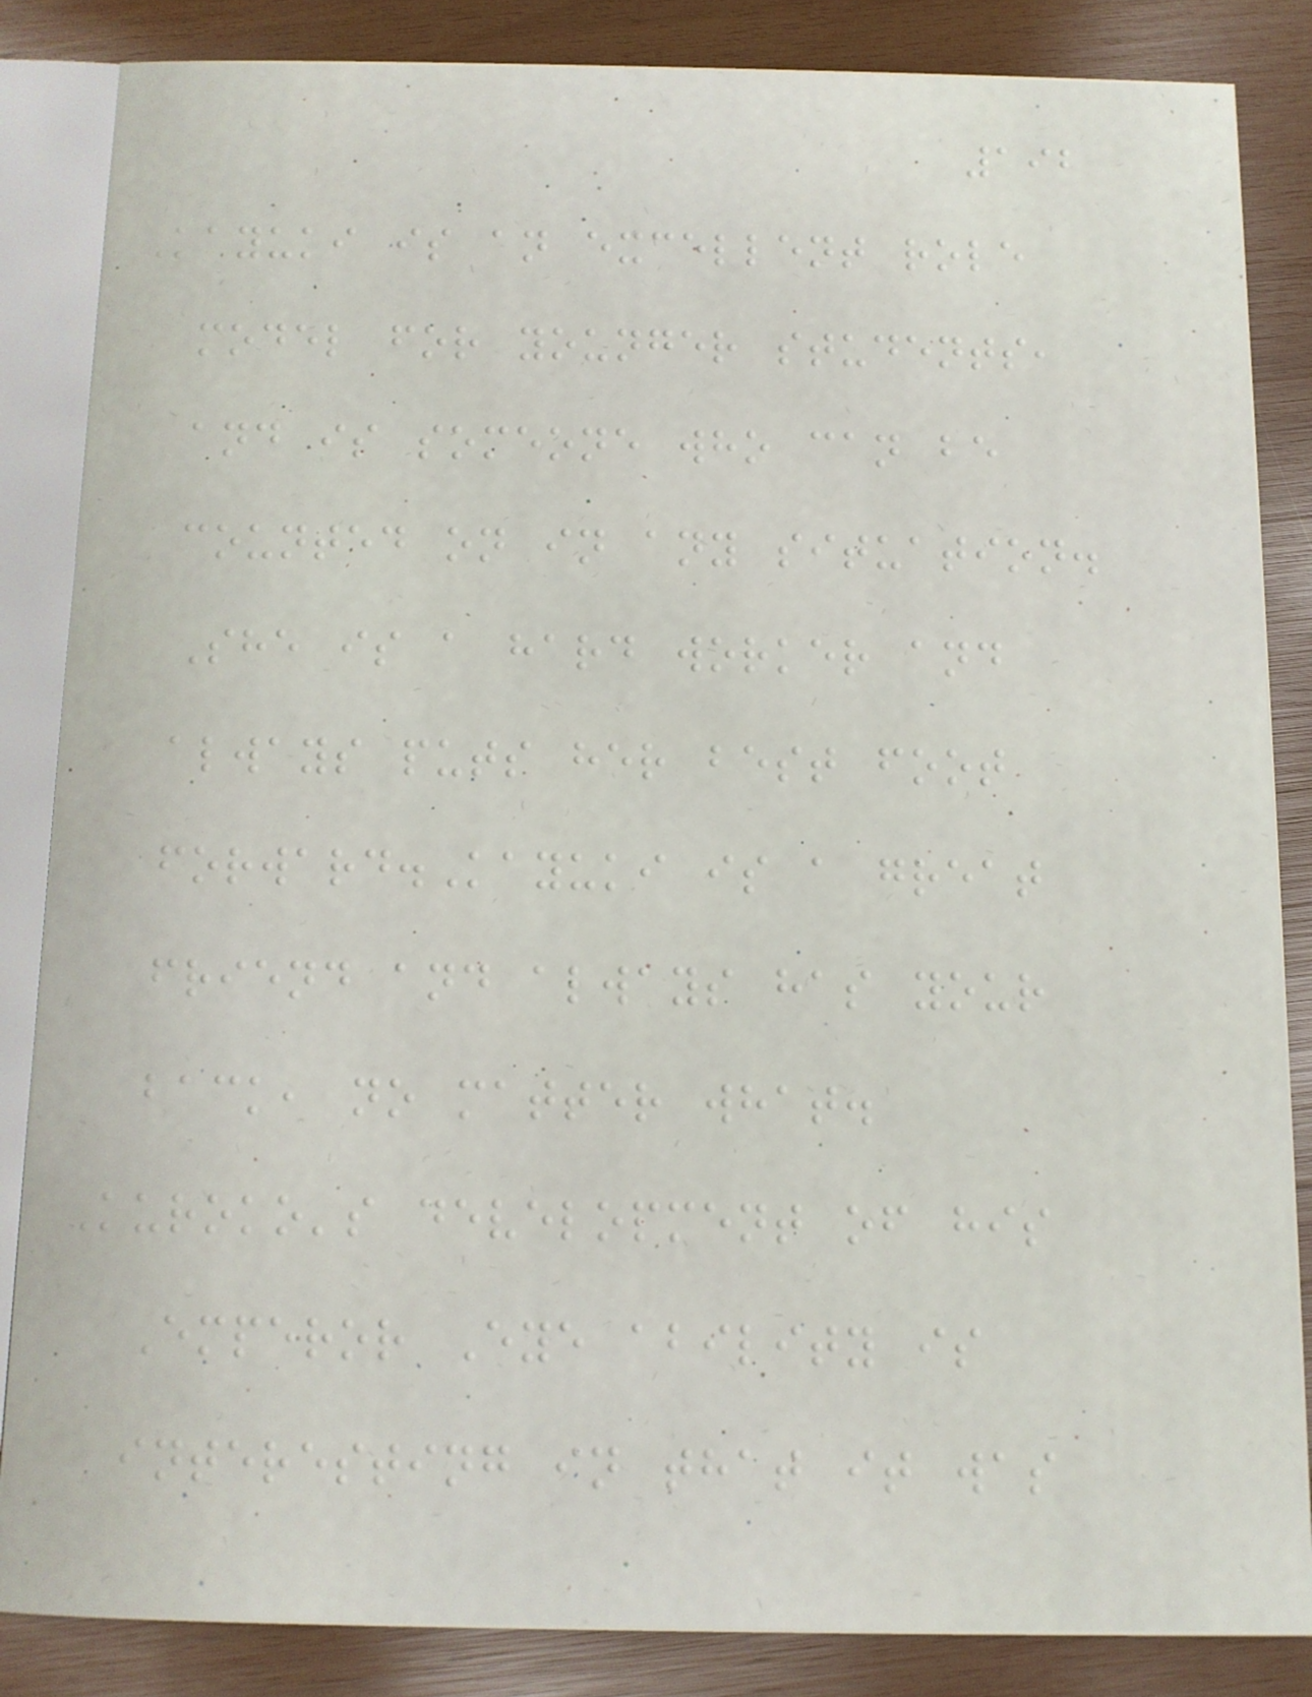192
Kayuki is an excellent role
model for younger students,
and is someone who can be
counted on in any situation.
She is a hard worker and
always puts her best foot
forward.Kayuki is a great
friend and always has your
back, no matter what.
Kuroko's development of his
Emperor Eye ability is
interesting in that it was
